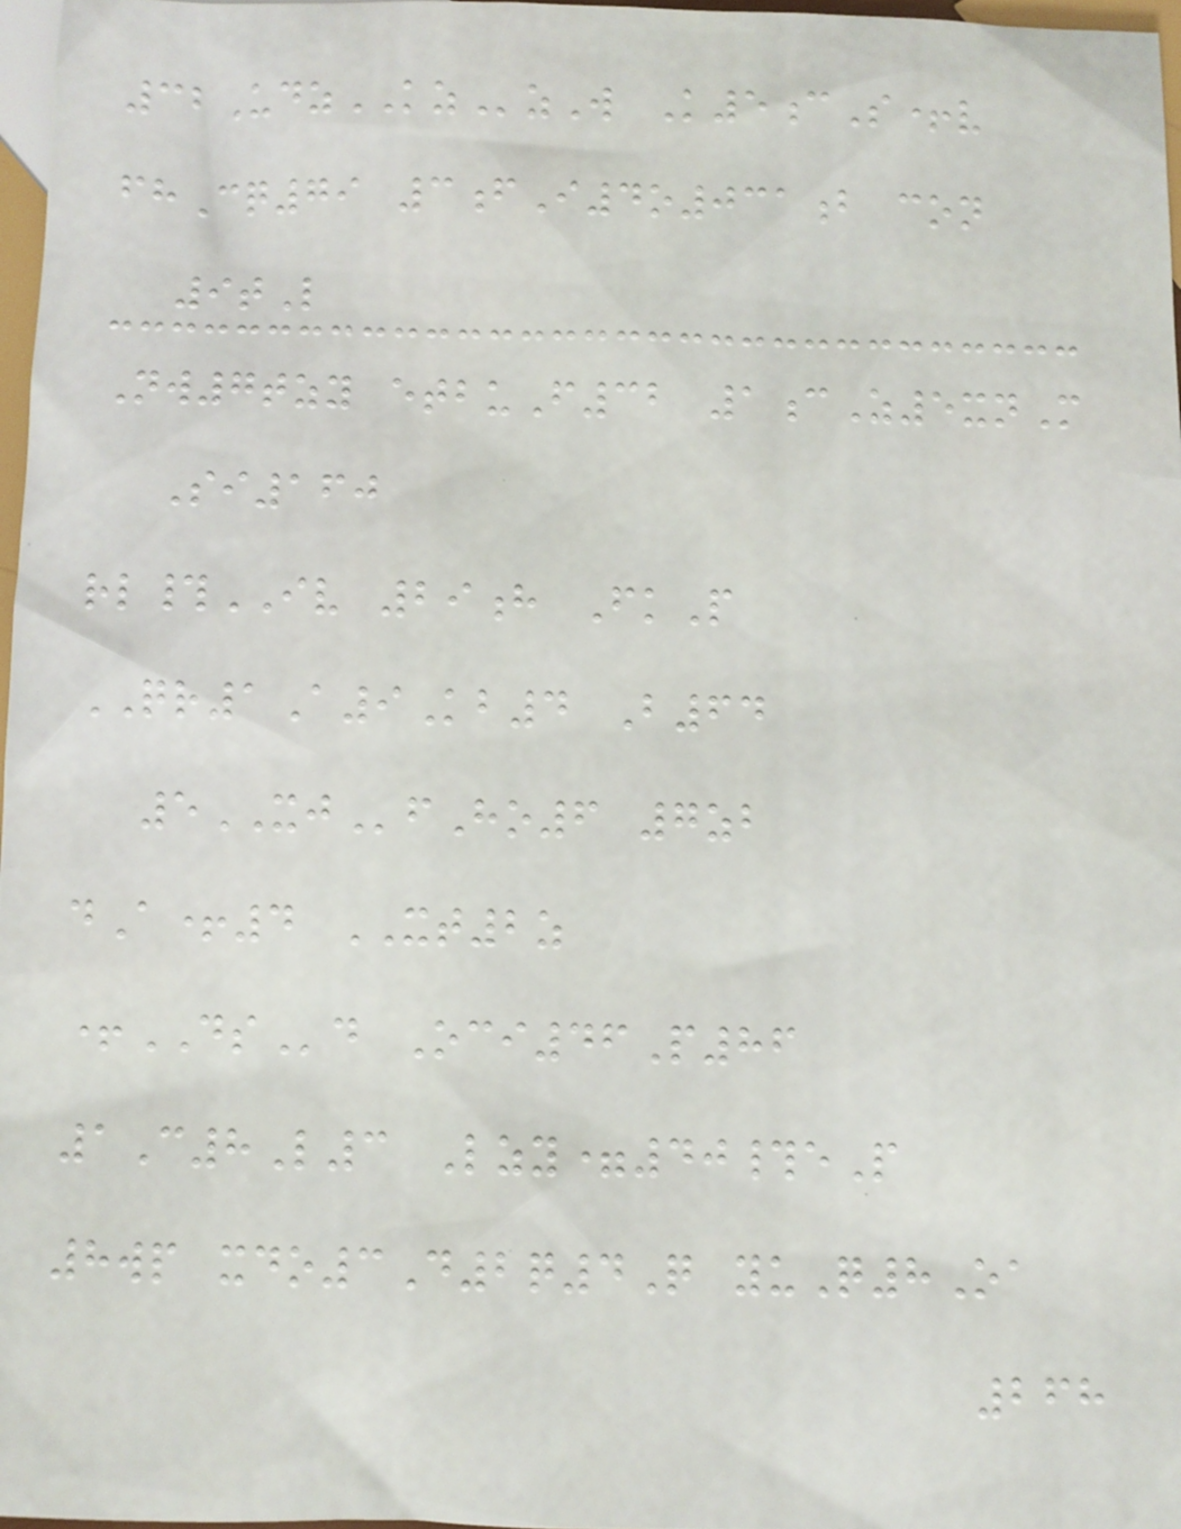32UdzKZzW K5cS+v
fhCq79 3fI4o031b con
9tL
Nw7tzy etbuF32 1cZ5xnM
Si160
rl#IV 29h FkP
QR1A9Kb4 B64
5XJfHo6 7zb
dA+4 XT2z
+DSd Oci46P86
1C8L3 Lzy=40#eP
8wp xdo3D2q4Q yuQ8Oa
268
